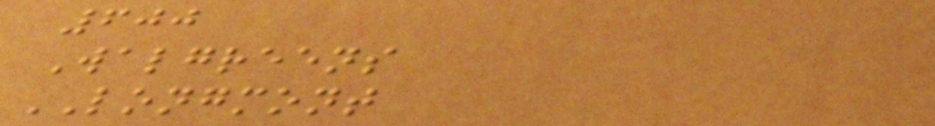600
Walgreens
LONGMONT
